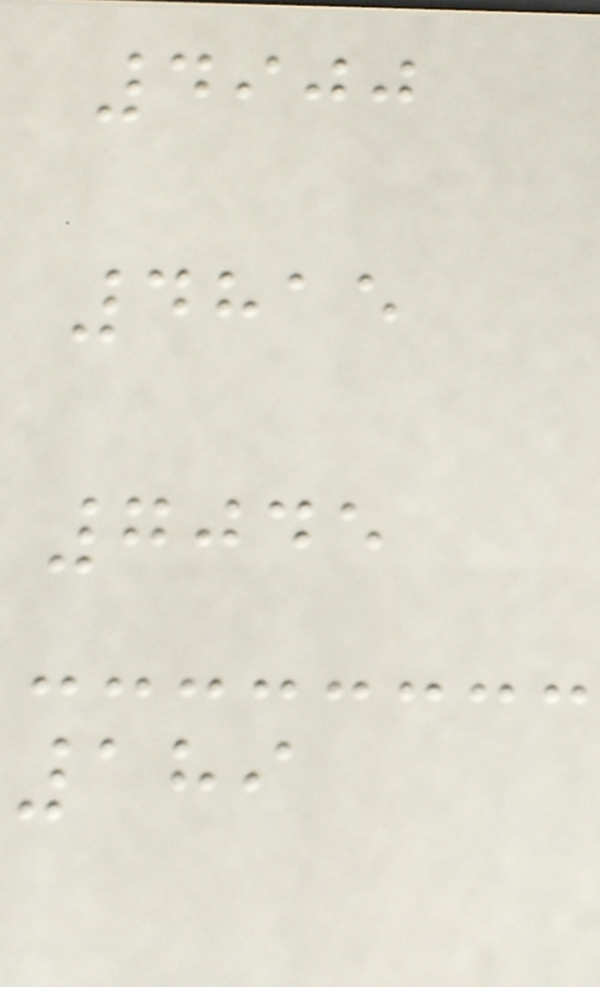4900
4815
7045
189
